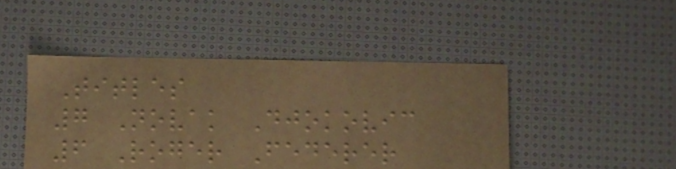Titles
7 Novak Djokovic
6 Roger Federer
